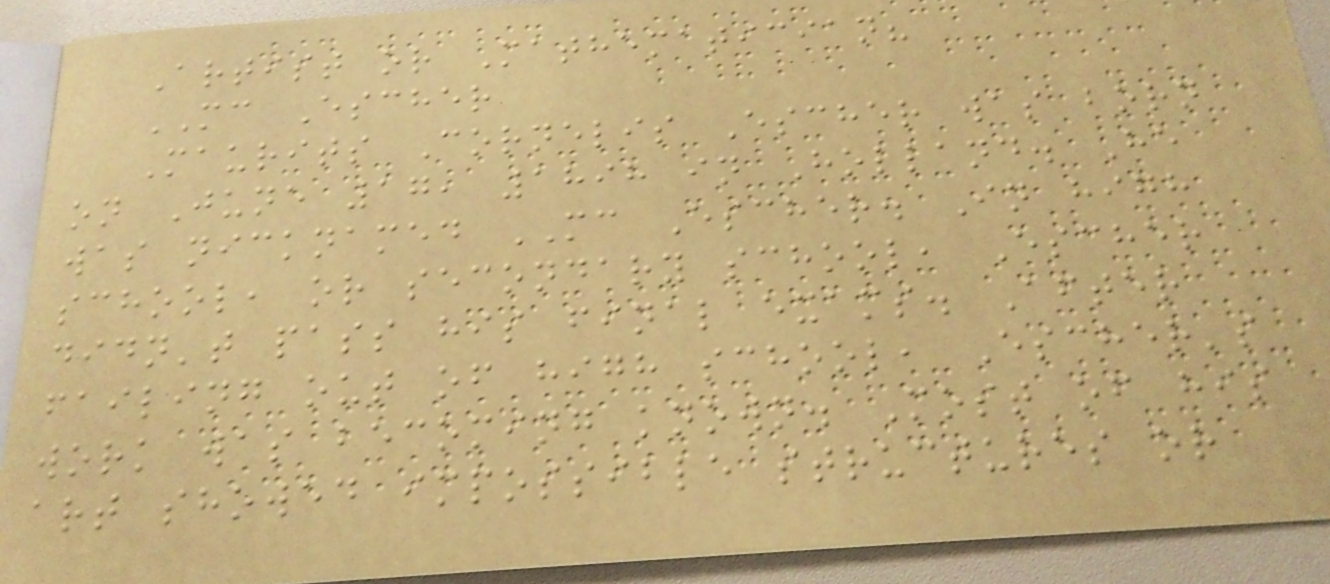Artist or Mathematician?
MC Escher
Maurits Cornelis Escher was born
on June 17, 1898 in Holland. He
was nicknamed MC Escher. In high
school, or secondary school, Escher
didn't pass his final exams. After
failing out of high school, Escher's
work was becoming known. Most of his
art showed impossible structures or
